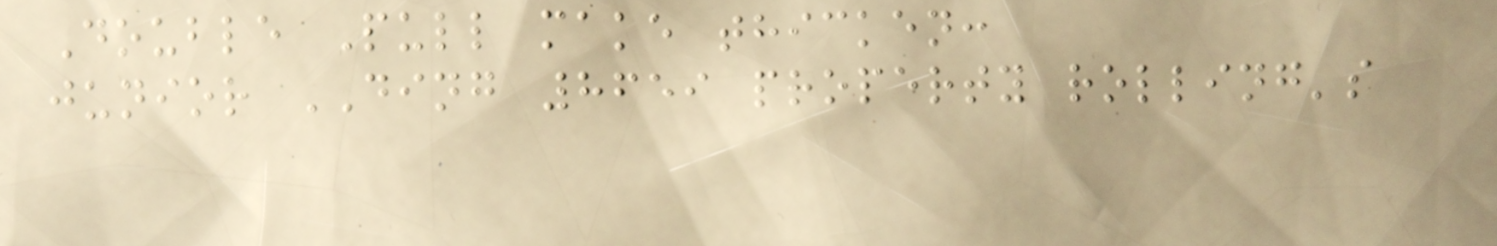Double Pull make thicken:
junior DING 8659 property rolling's
